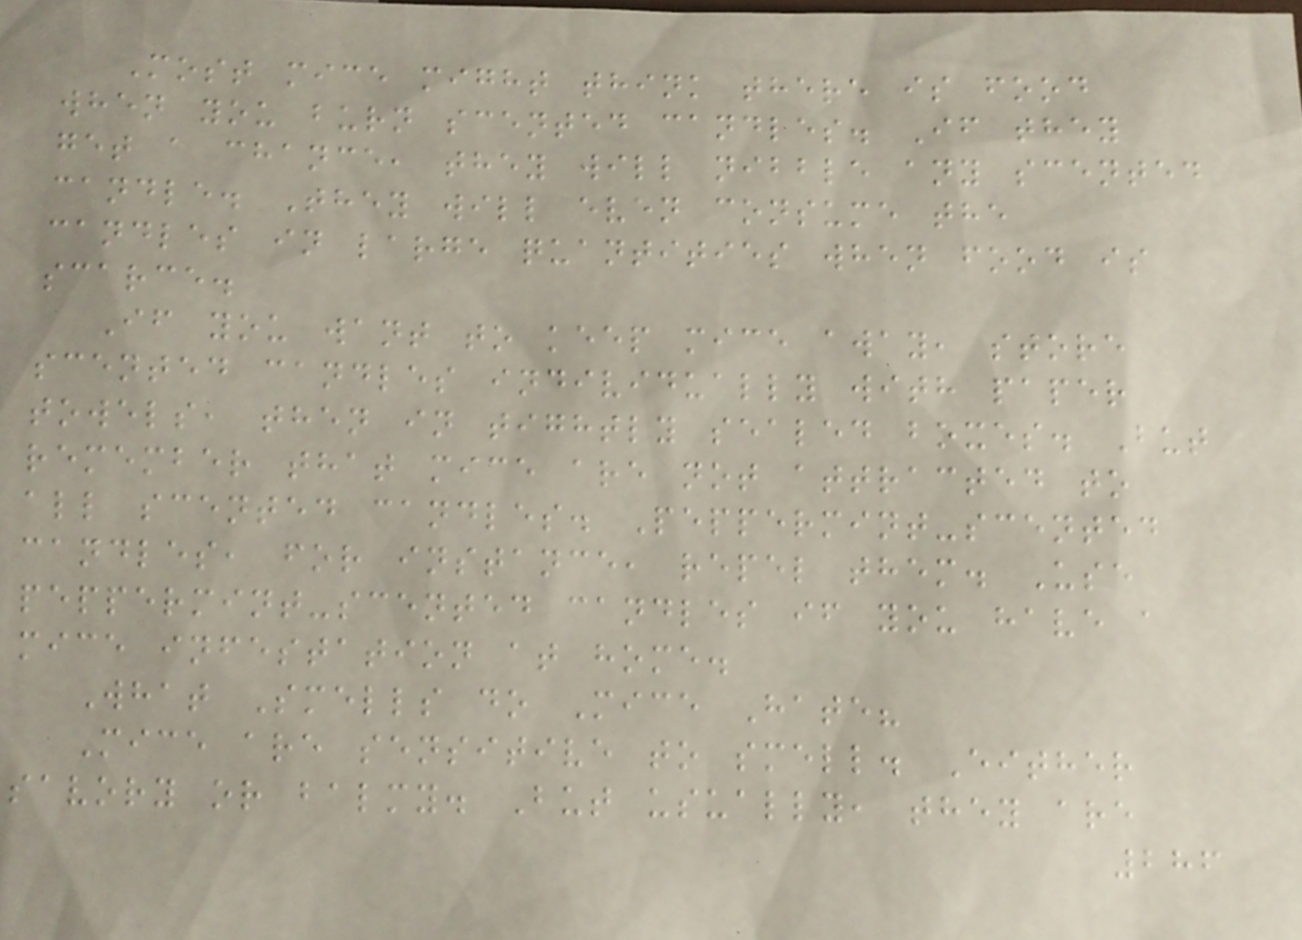Most mice might think there is food
when you burn scented candles. If they
get a chance, they will nibble any scented
candle. They will even consume the
candles in large quantities when food is
scarce.
If you want to keep mice away, store
scented candles individually with paper
towels, then in tightly sealed boxes. But
remember that mice are not attracted to
all scented candles. Peppermint-scented
candles, for instance, repel them. Use
peppermint-scented candles if you have a
mice infestation at home.
What Smells do Mice Hate?
Mice are sensitive to smell. Either
savory or balmy. But usually, they are
286
